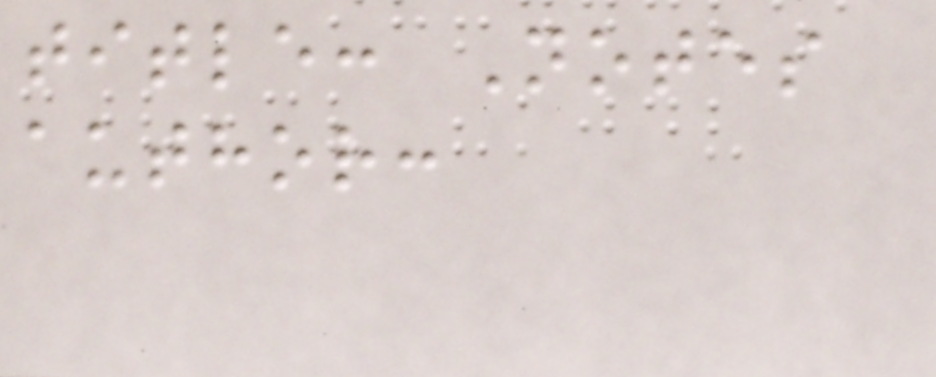title: Notes
author:
